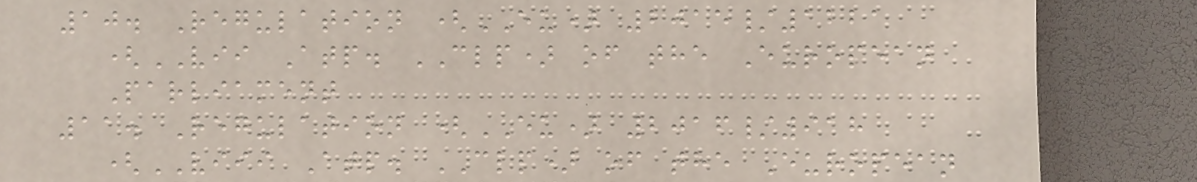10. Regulation (EU) 2015/1221
(VII Atp. CLP) of the European
Parliament
11. Regulation (EU) 2016/918
(VIII Atp. CLP) of the European
